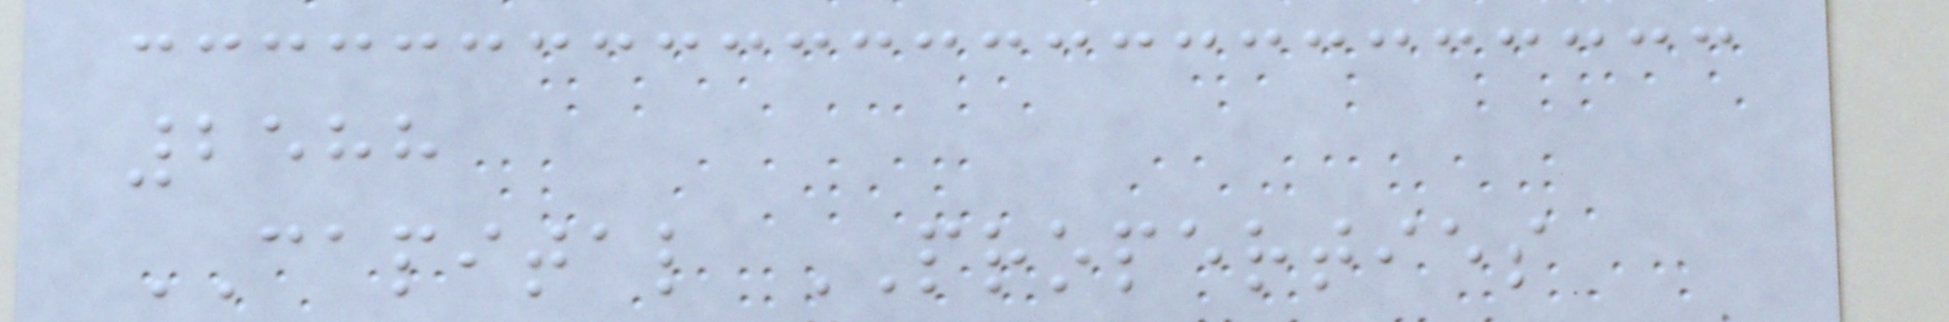2588
CAPITAL PROPERTIES
